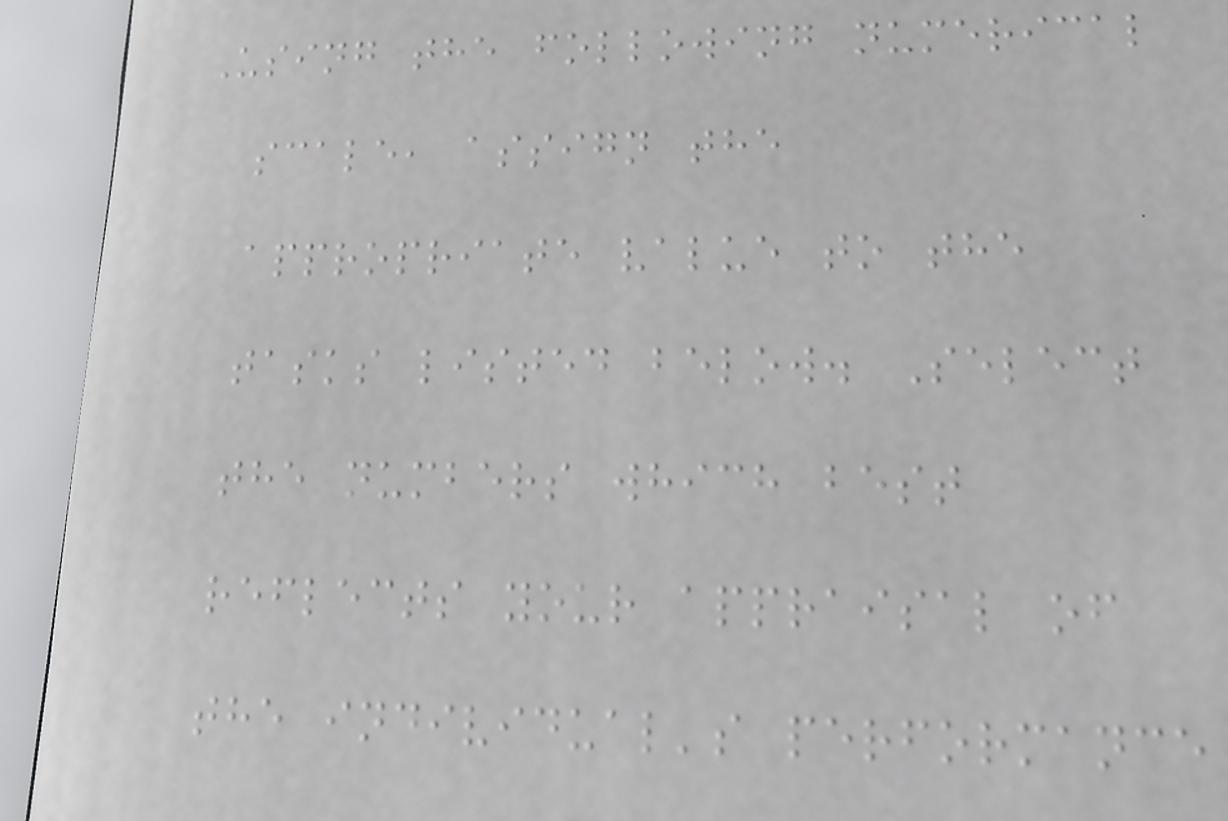Using the following numerical
scale, assign the
appropriate value to the
tasks listed below. Select
the numbers which best
reflects your appraisal of
the individual's performance
